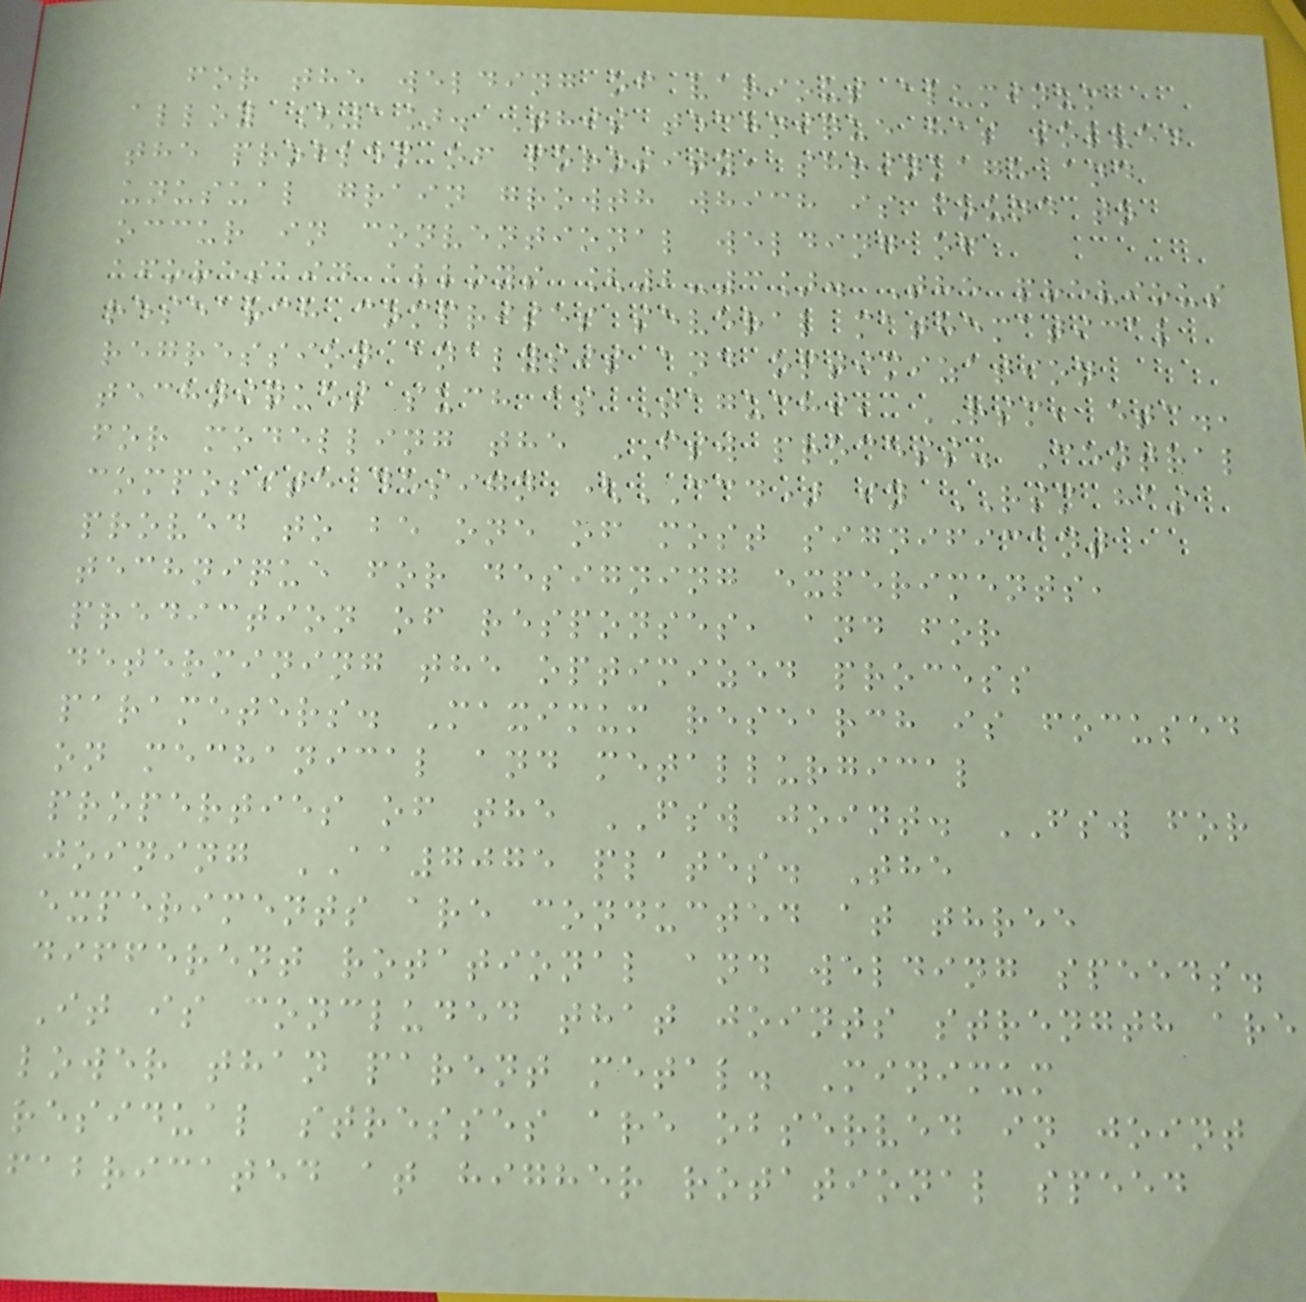for the welding of various aluminum
alloy [1]. This technique has solved
the problem of porosity, shrinkage and
unusual grain growth which is found to
occur in conventional welding of
aforesaid alloys [2-3]. The previous
research comprises several mathematical
regression analysis and optimization
techniques such as Taguchi, RSM, etc.,
for modelling the FSW process. Central
composite design (CCD) in RSM has
proved to be one of most significant
technique for designing experiments,
prediction of responses, and for
determining the optimized process
parameters. Maximum research is focused
on mechanical and metallurgical
properties of the FSW joint. FSW for
joining AA7075 plates. The
experiments are conducted at three
different rotational and welding speeds.
It is concluded that joints strength are
lower than parent metal. Minimum
residual stresses are observed in joint
fabricated at higher rotational speed
